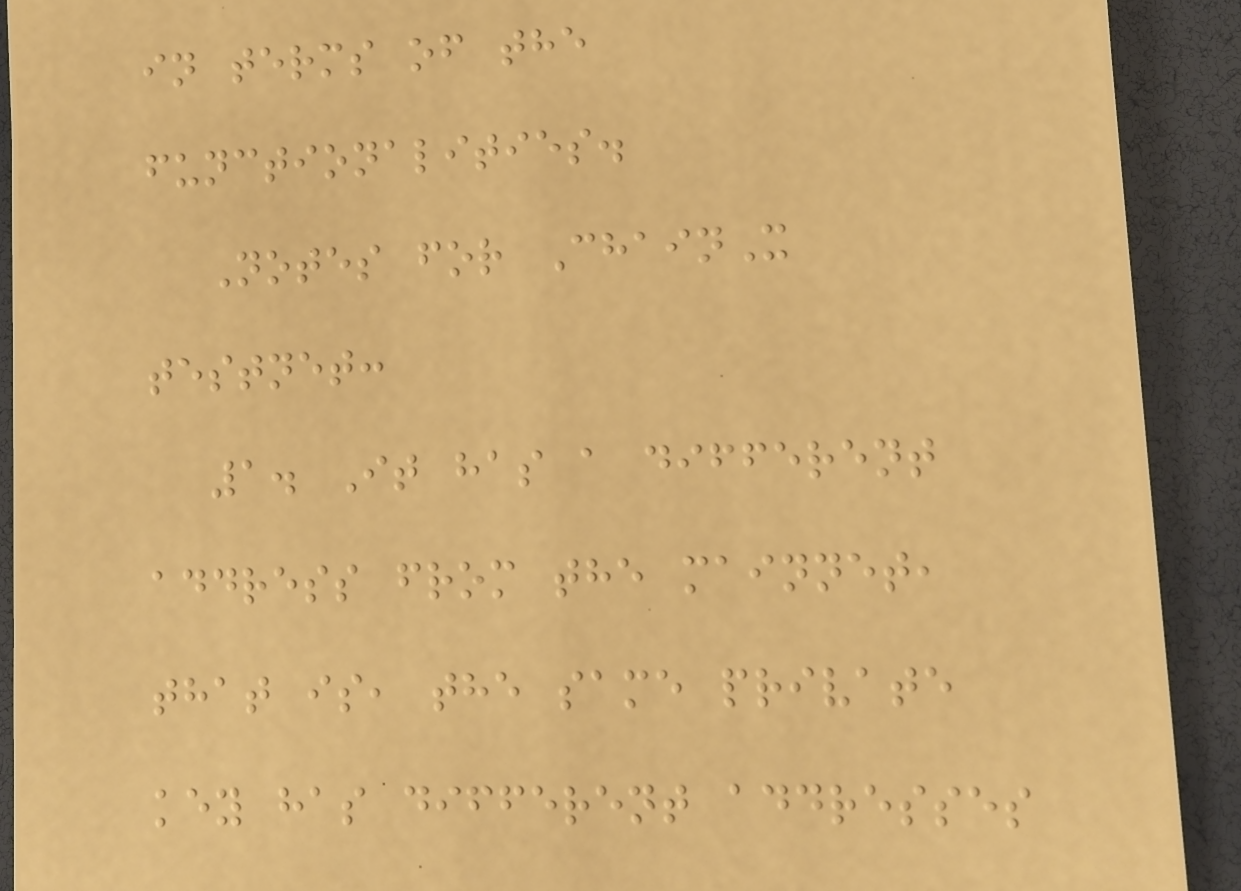in terms of the
functionalities.
Notes for ChainX
testnet:
1. It has a different
address from the mainnet,
that is, the same private
key has different addresses
